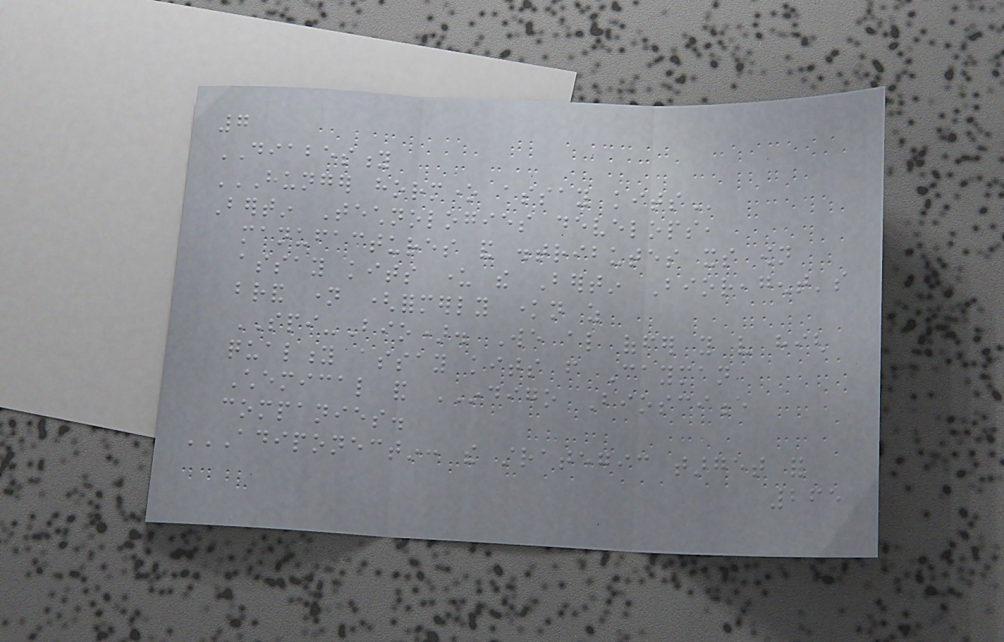7
DIABESITY
HUNGER HORMONE ASSAY KITS
Bertin Technologies develops,
manufactures and distributes its own
assay kits under the Bertin Bioreagent's
brand name (formerly known as
SPI-Bio). We also offer you very high
quality assay kits from Cayman
Chemical and INDIGO Bioscience
companies.
ADIPONECTIN: THE STRATEGIC TARGET FOR
265
